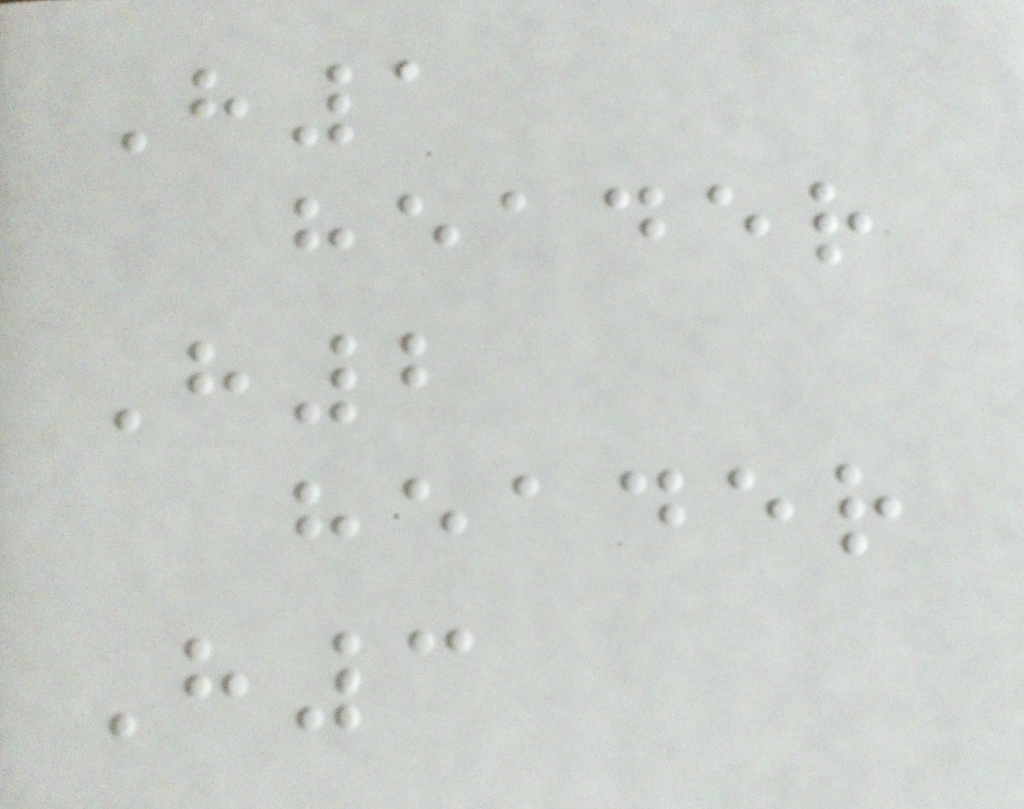H1
header
H2
header
H3
